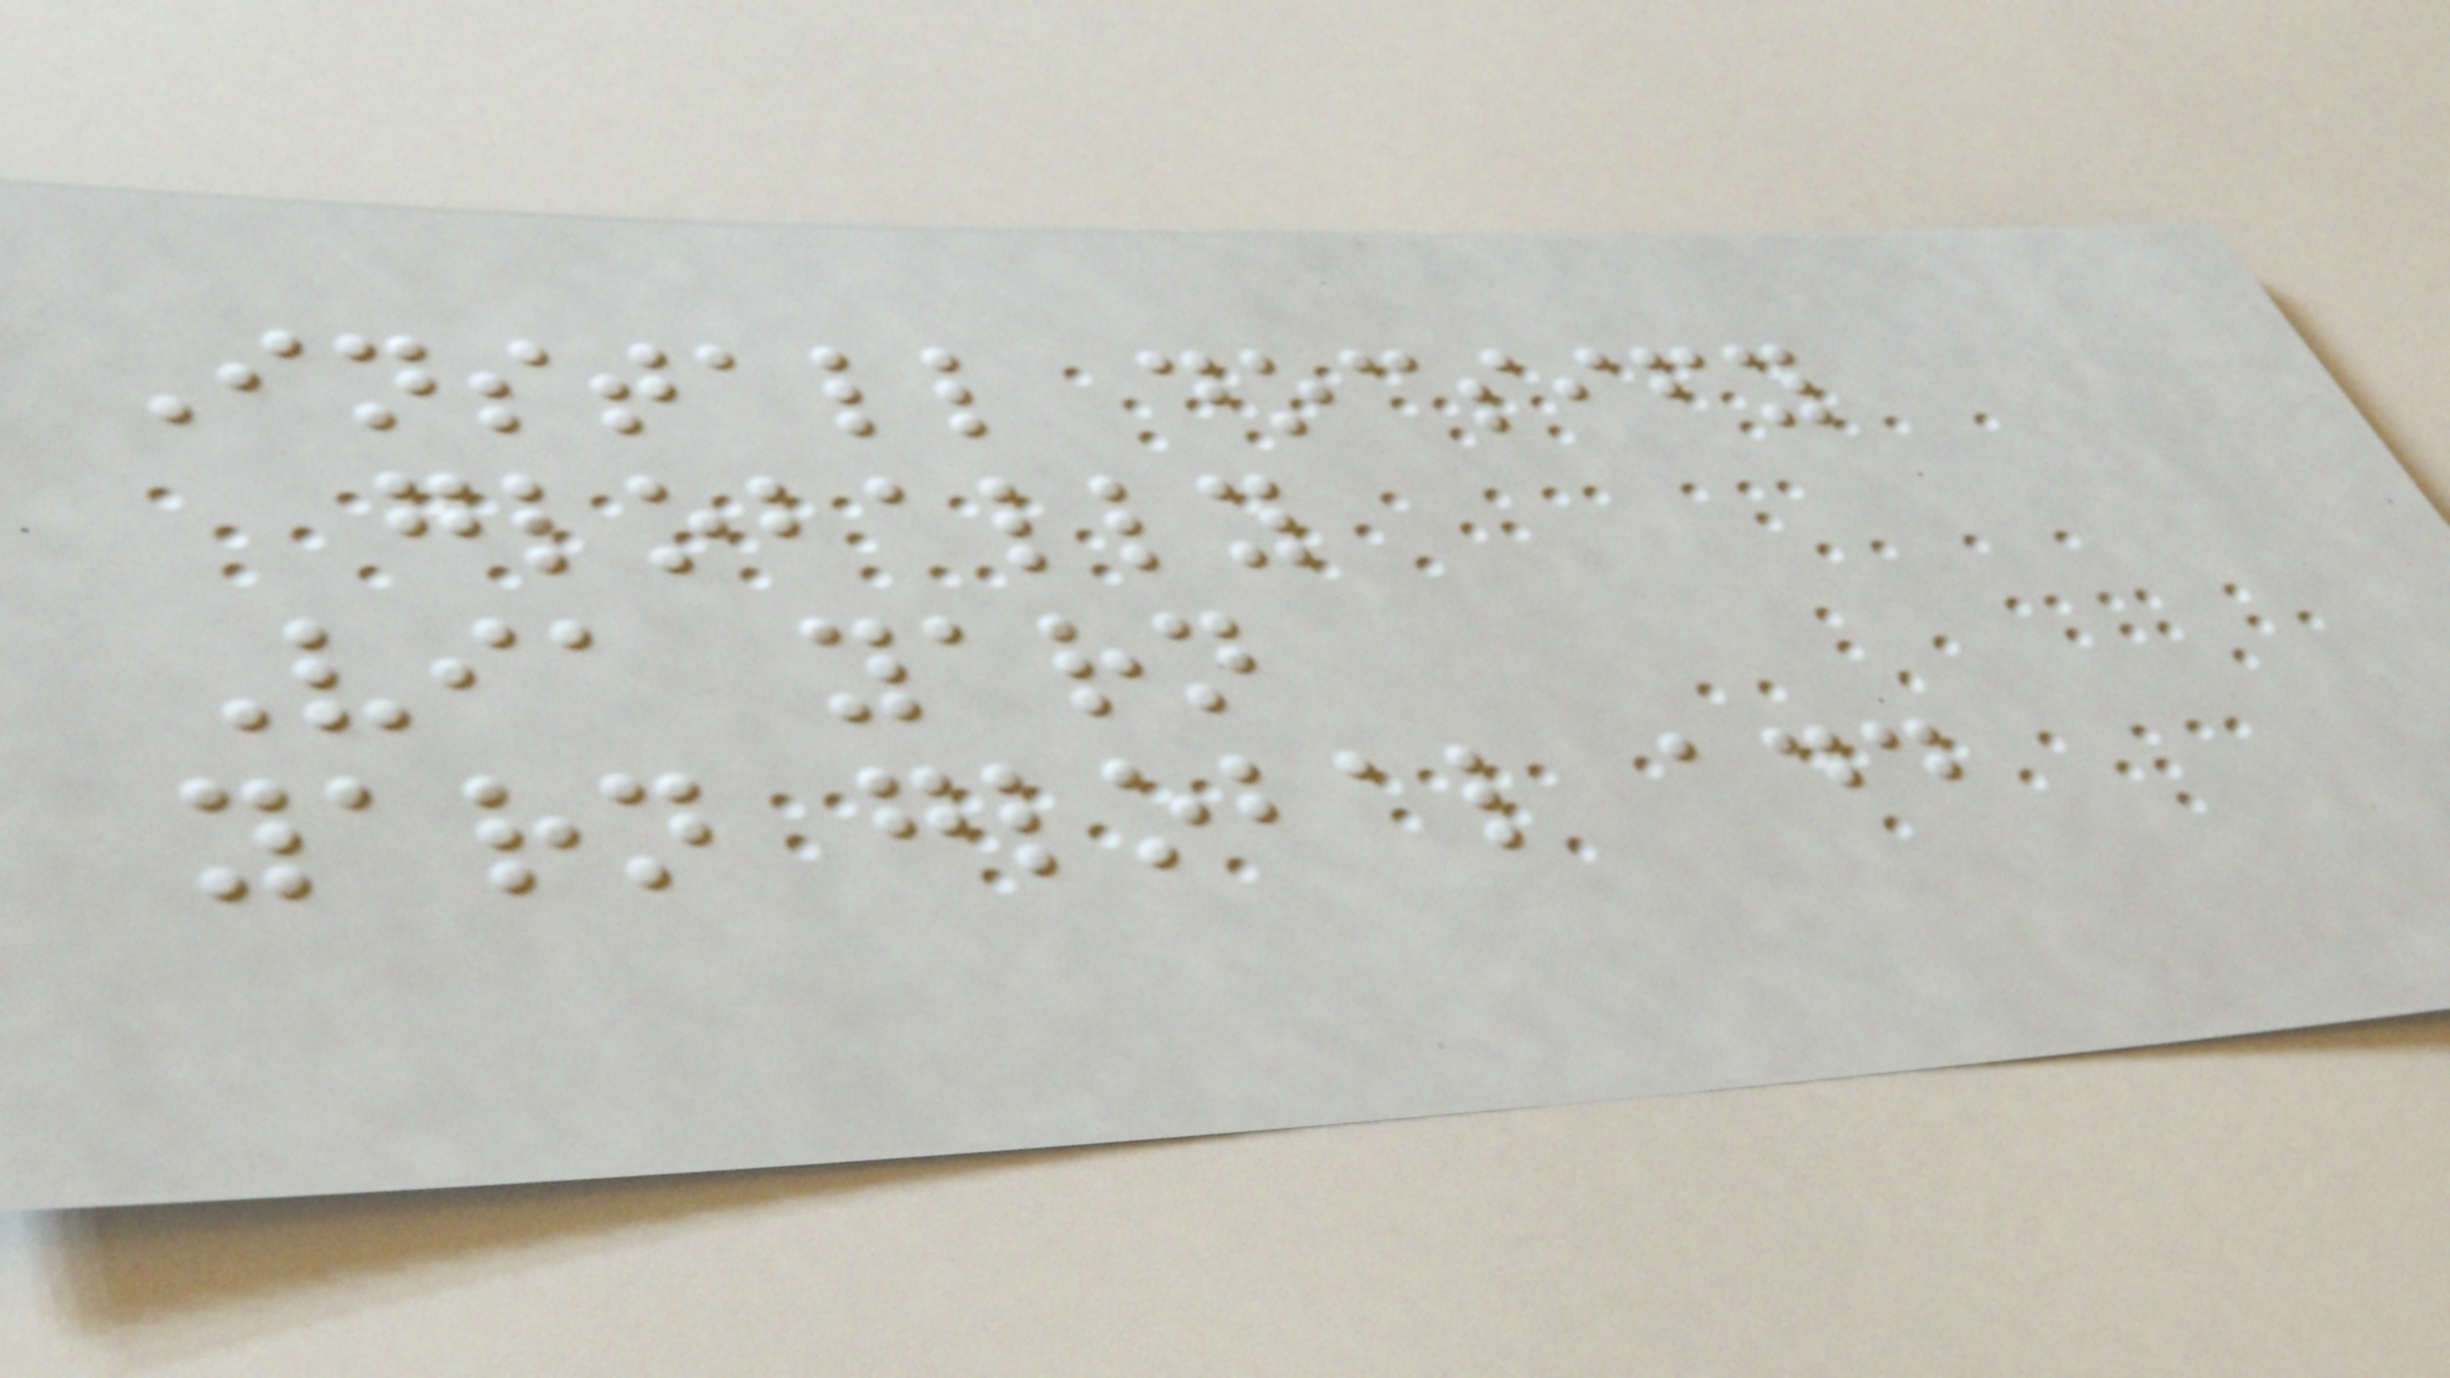Install docsify
globally
Via yarn
yarn global add
